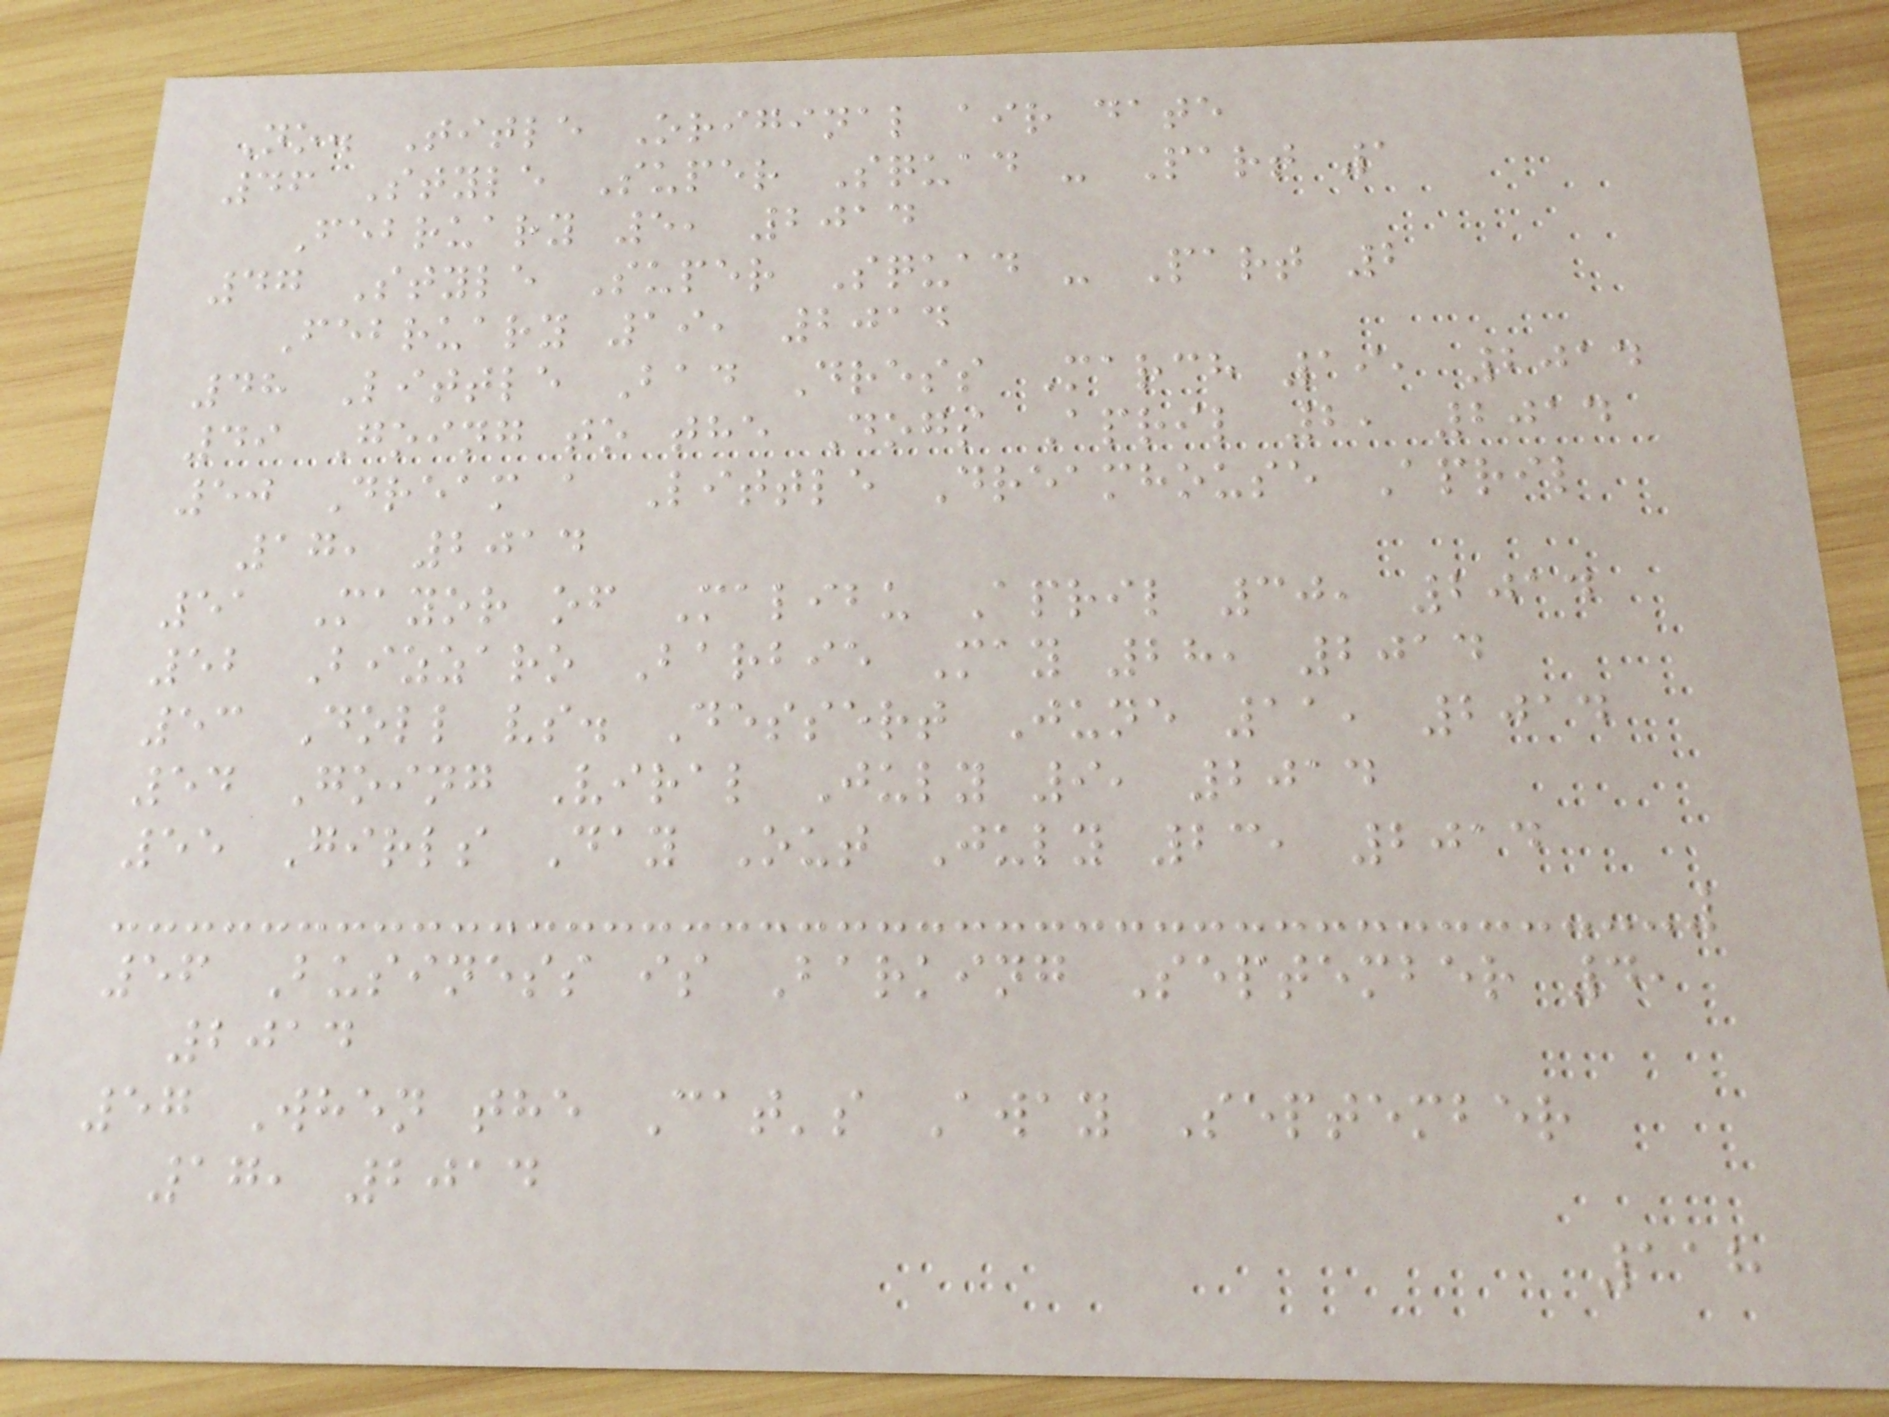No. Title Original air date
46 Style Super Squad - Part 1
February 5, 2014
47 Style Super Squad - Part 2
February 19, 2014
48 Little Bad Dress March 19, 2014
49 Going to the Dogs April 2, 2014
50 Dream a Little Dreamhouse April
17, 2014
51 Mayor of Malibu April 30, 2014
52 Bizzaro Barbie May 28, 2014
53 Doll vs. Dessert June 11, 2014
54 Going Viral July 9, 2014
55 Girls Day Out July 23, 2014
56 Business is Barking September 4,
2014
57 When the Cat's Away September
17, 2014
118
